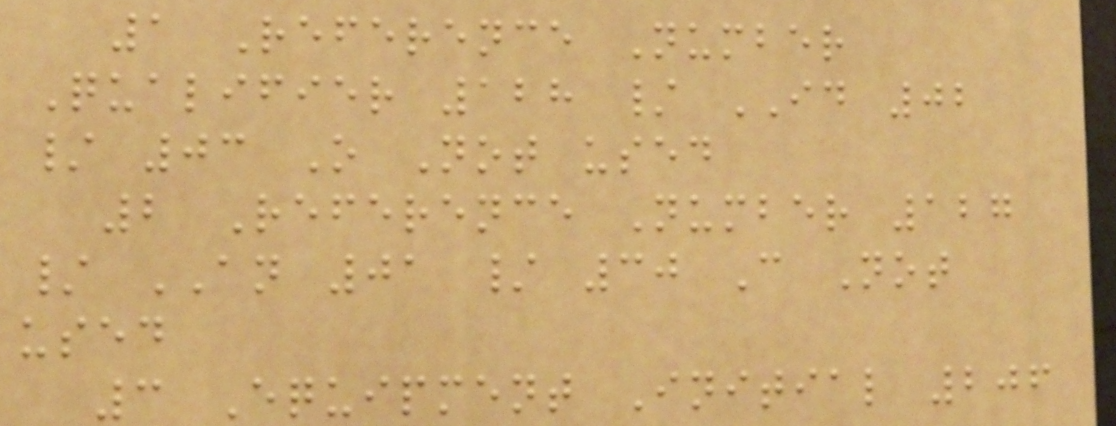1 Reference Number
Qualifier 128 / ID 02
/ 03 O Not used
2 Reference Number 127
/ AN 01 / 30 C Not
used
3 Equipment Initial 206
